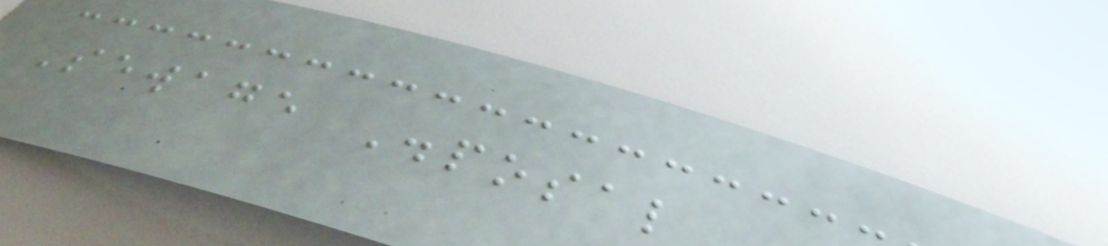Sewage Disposal
